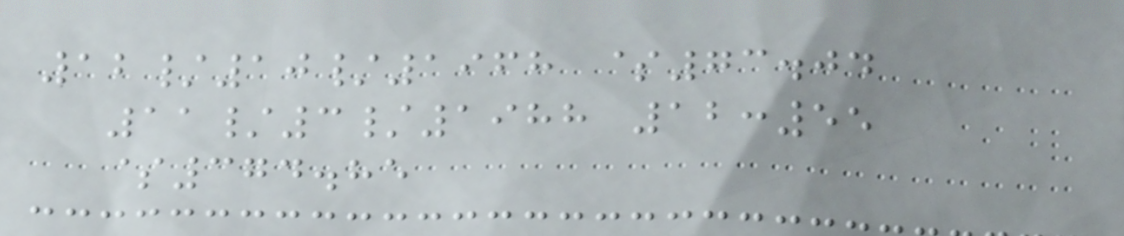12/10/1968 $73.04
11/3/1988 12:55
$374.85
